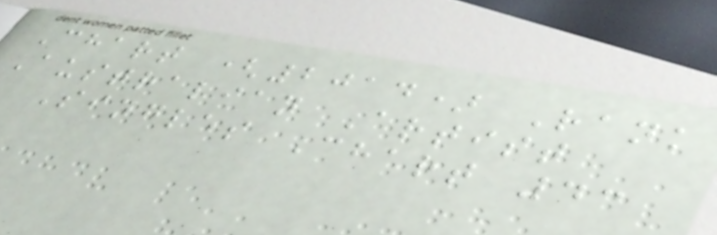Chart (2014) Rank
Australian Artist
Singles Chart 43
